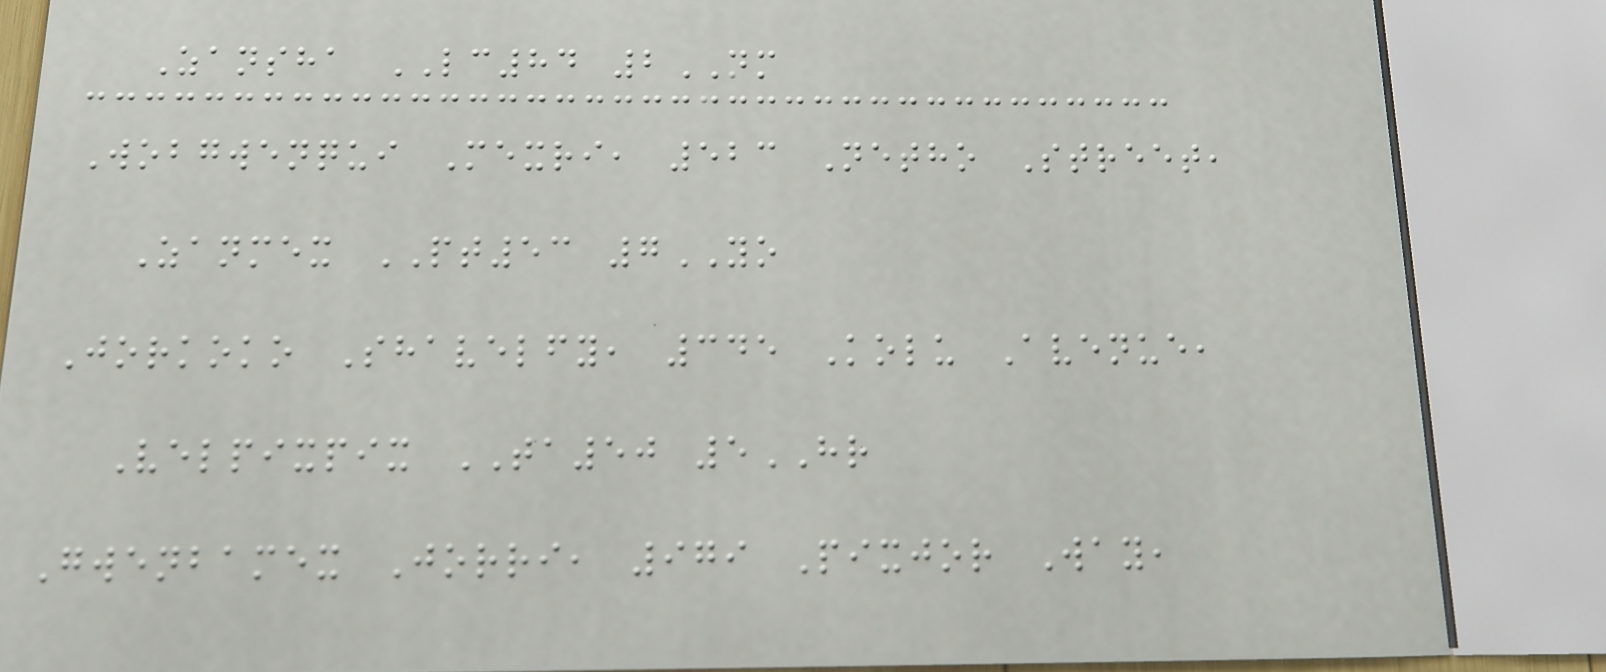Zansha LC84 2NM
Wobgwenqui Mexri, 523 Netho Street,
Zanmex PT53 7YO
Jorkoko Shavelfy, 345 Kolu Avenue,
Velpixpix TA50 5HR
Gwenbamex Jorri, 979 Pixjor Way,
